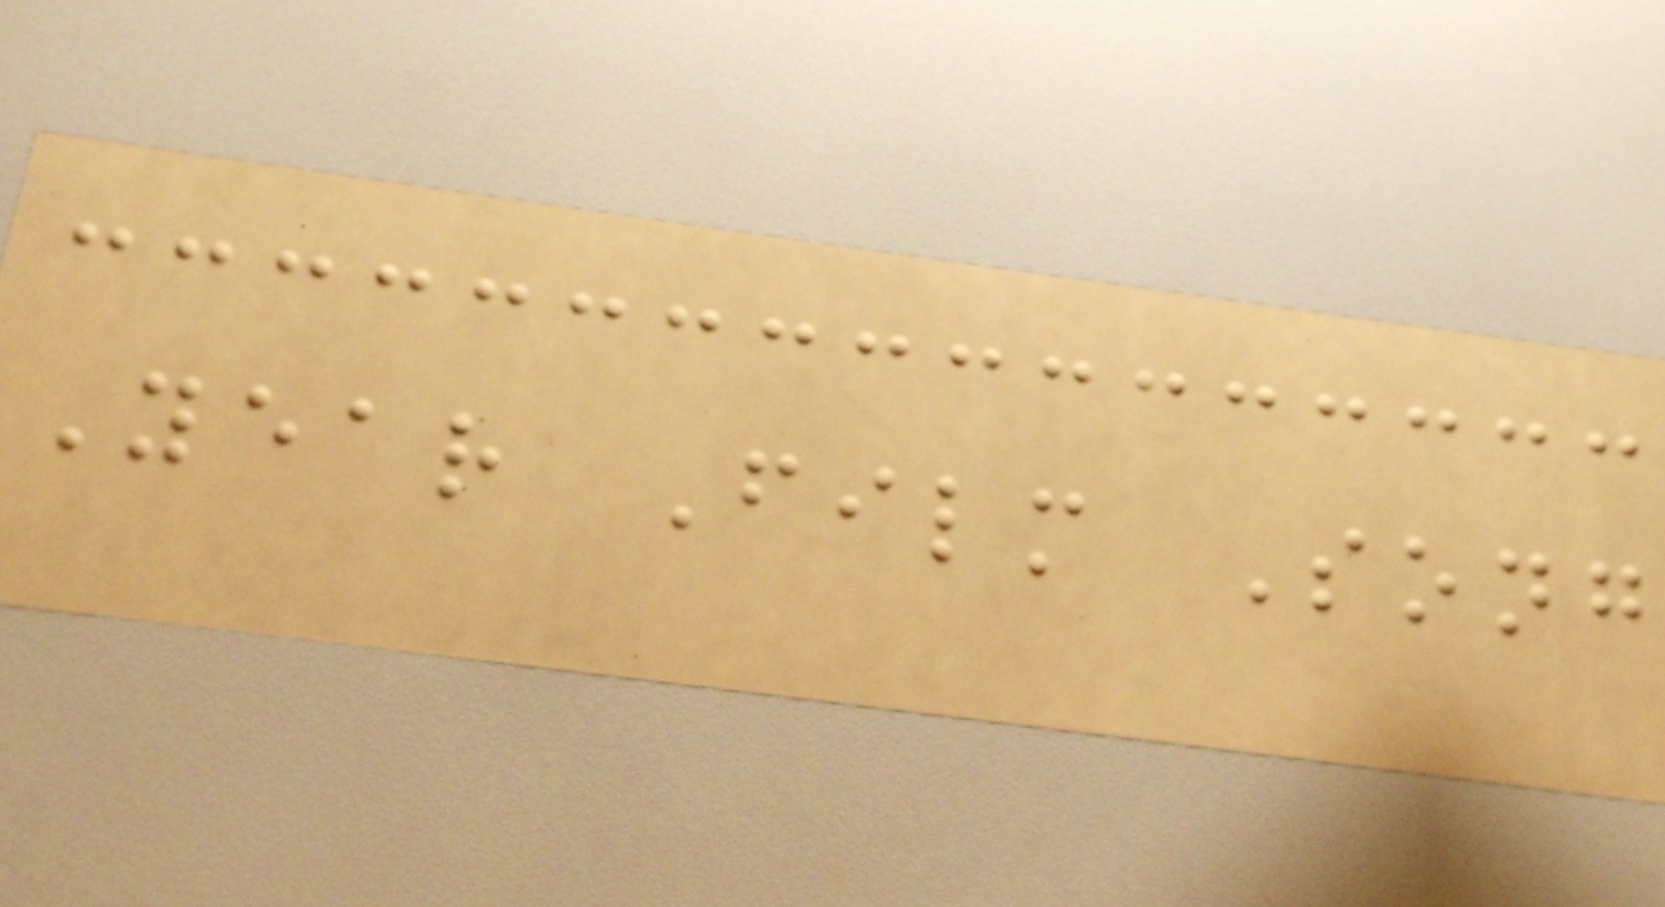Year Film Song
